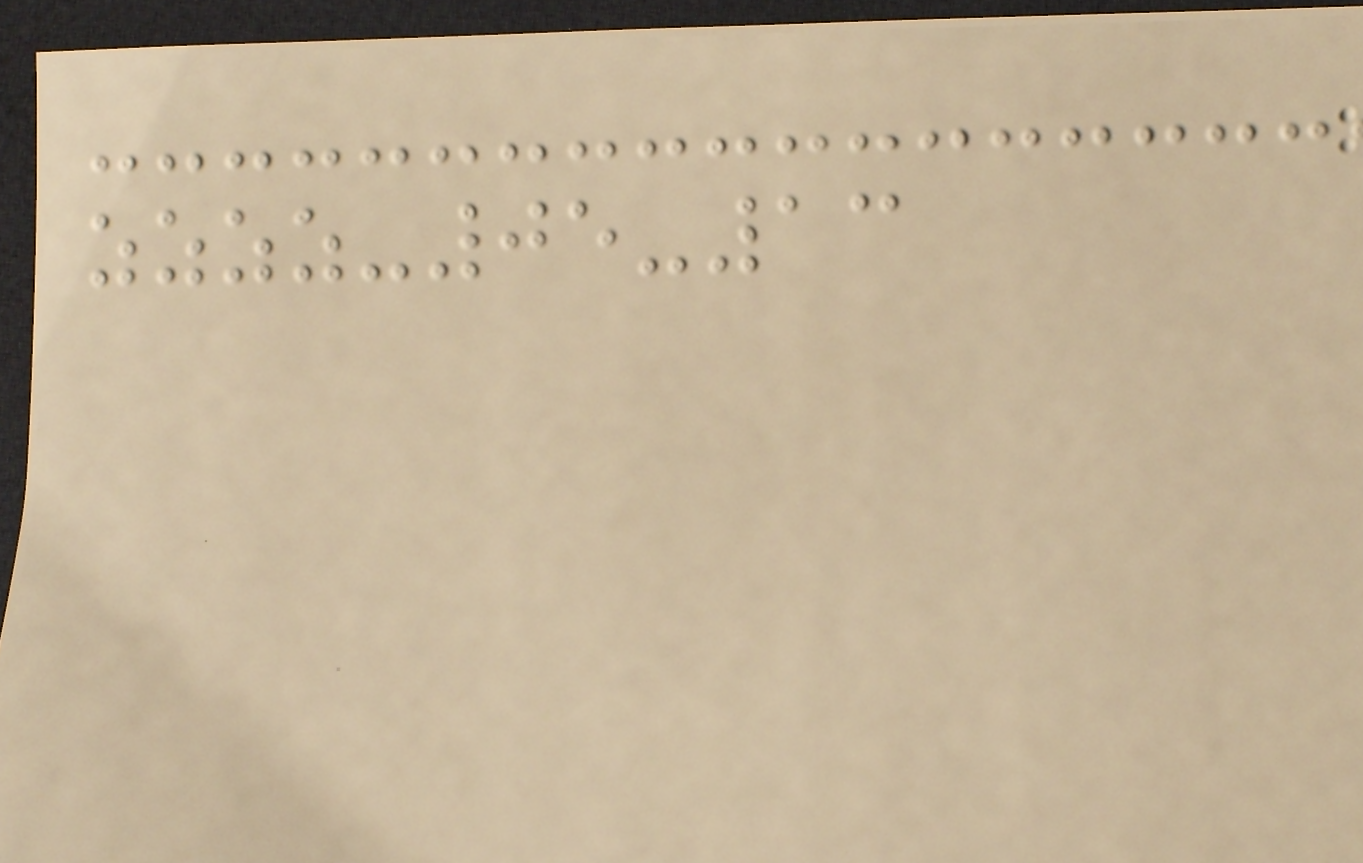zzzz-05-13
